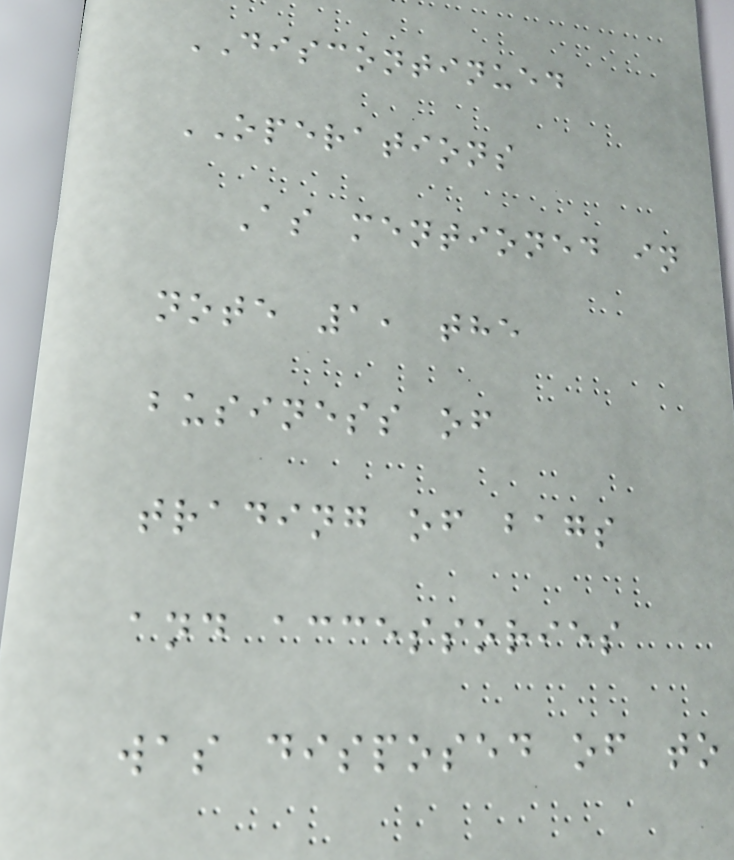DISCONTINUED
OPERATIONS
As mentioned in
note 1, the
business of
trading of bags
and accessories
was disposed of to
